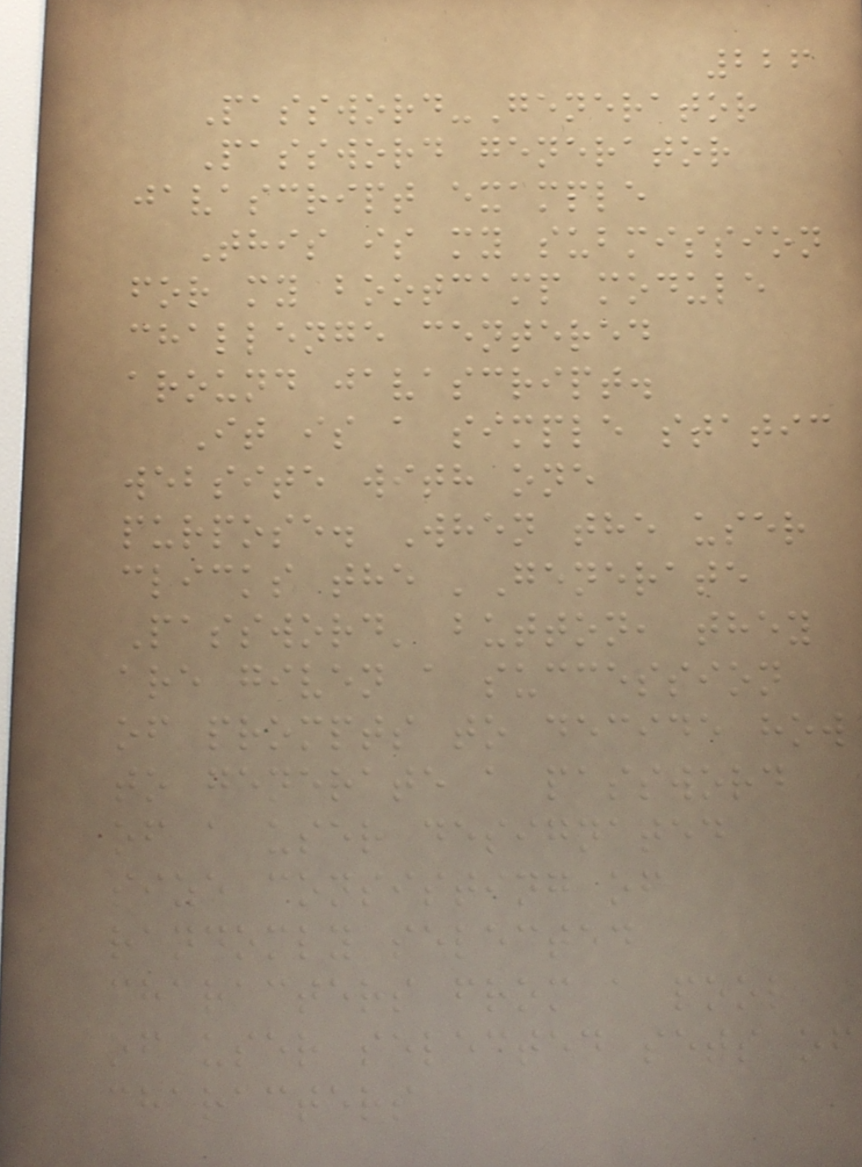226
Password-Generator
Password generator
javascript example
This is my submission
for my bootcamp module
challenge centered
around javascript.
It is a simple static
website with one
purpose. When the user
clicks the 'Generate
Password' button, they
are given a succession
of prompts to decide how
to generate a password
of a user designated
size consisting of
randomly selected
characters from a pool
of user selected sets of
characters
